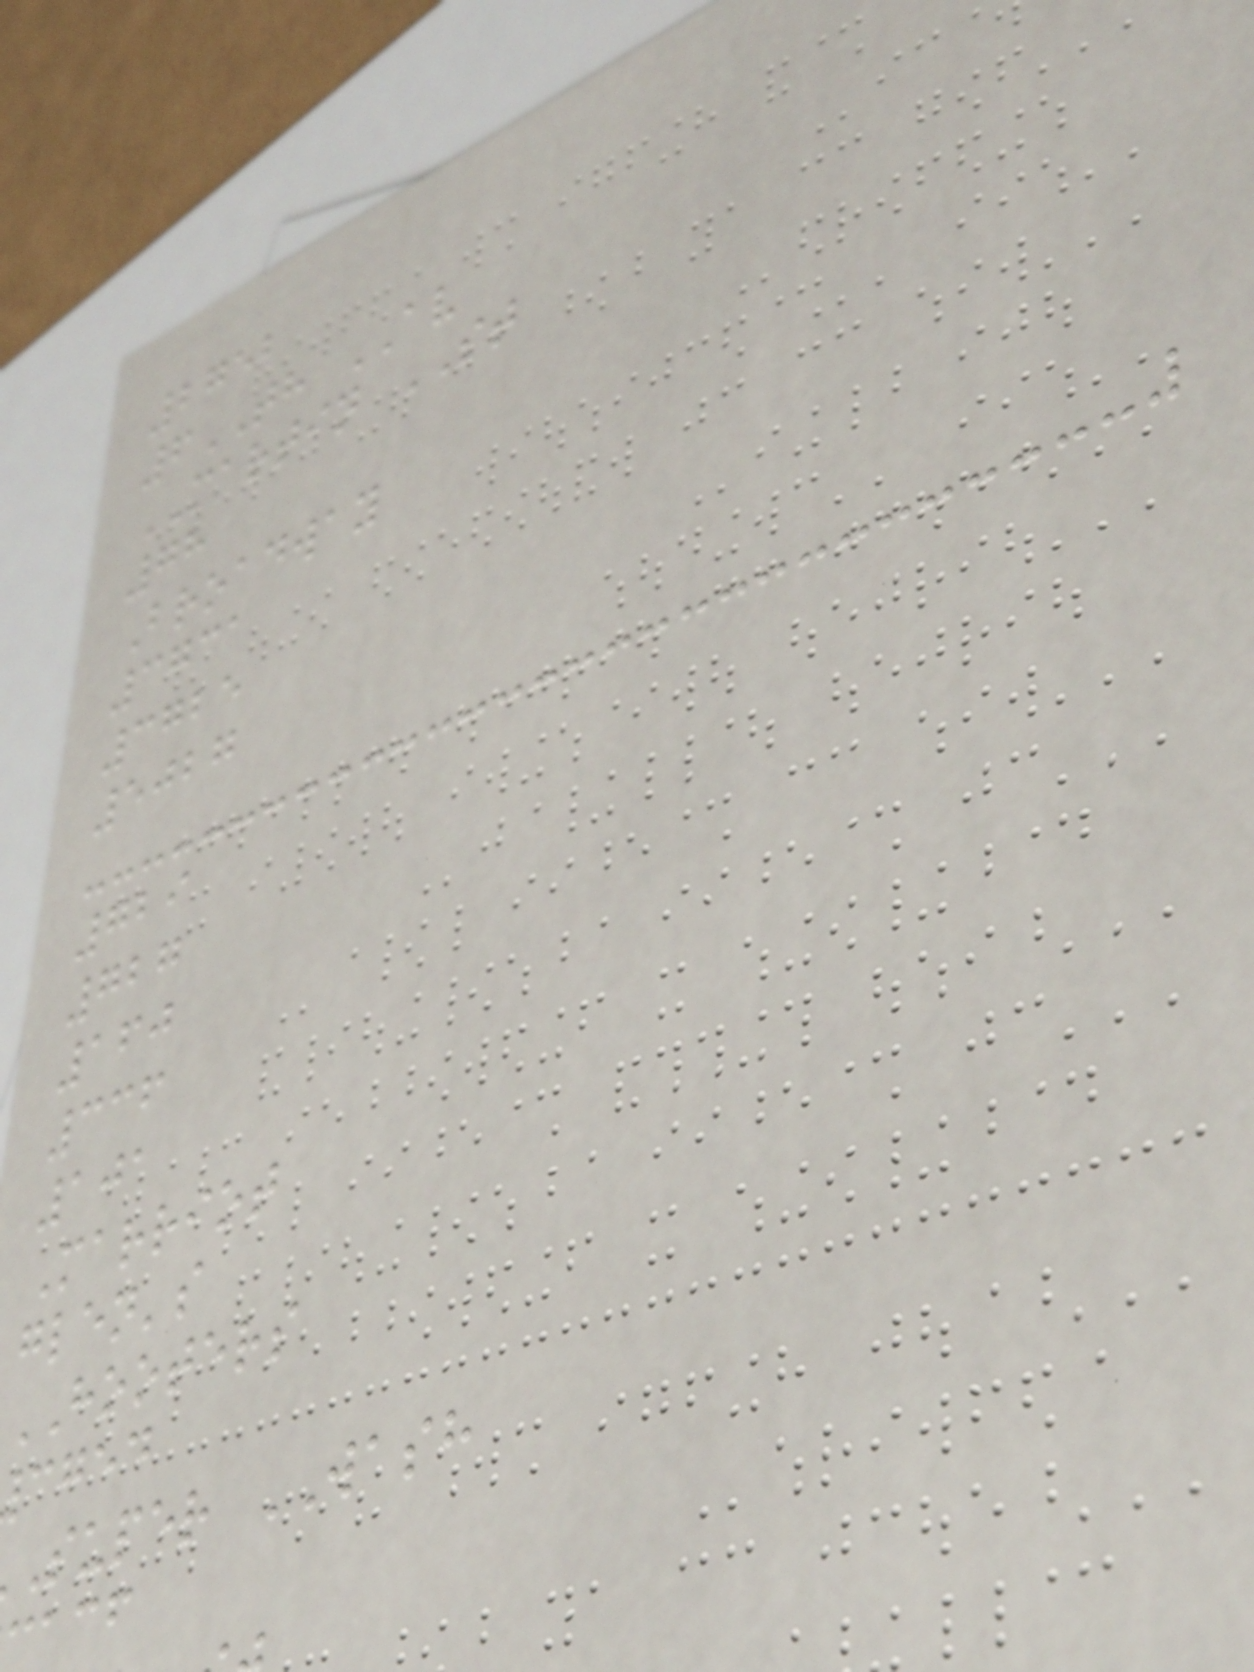2752
6TH AV
MARTIN ST
78
Broadway
3731
3725
5027
729
727
160
336
101
Marriot
glen's
HOOTERS
cged
super WASH
